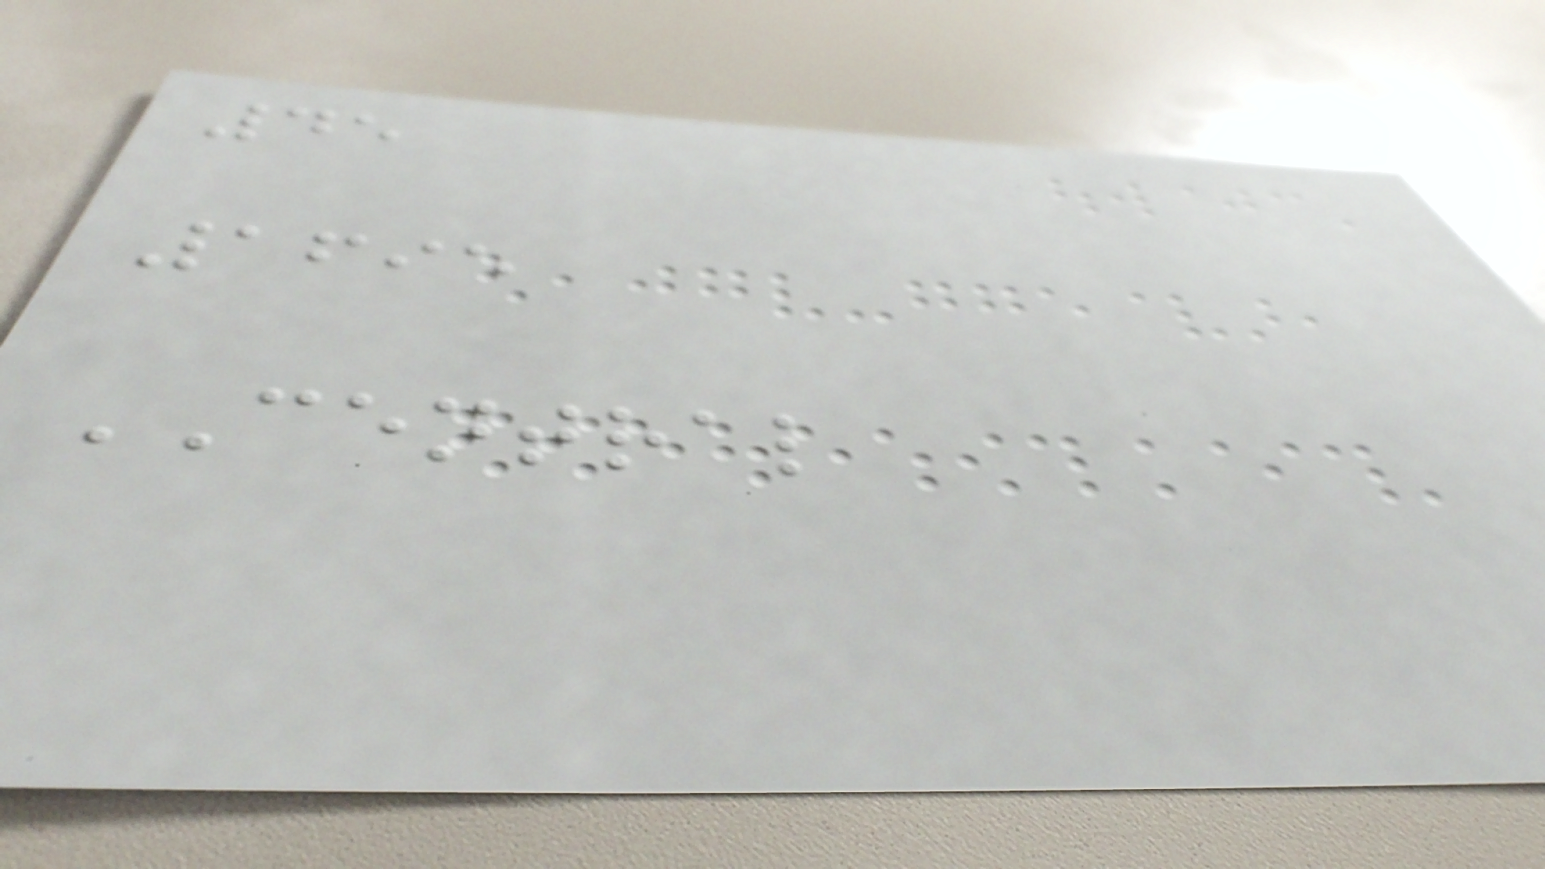45
1695
CENTRAL
